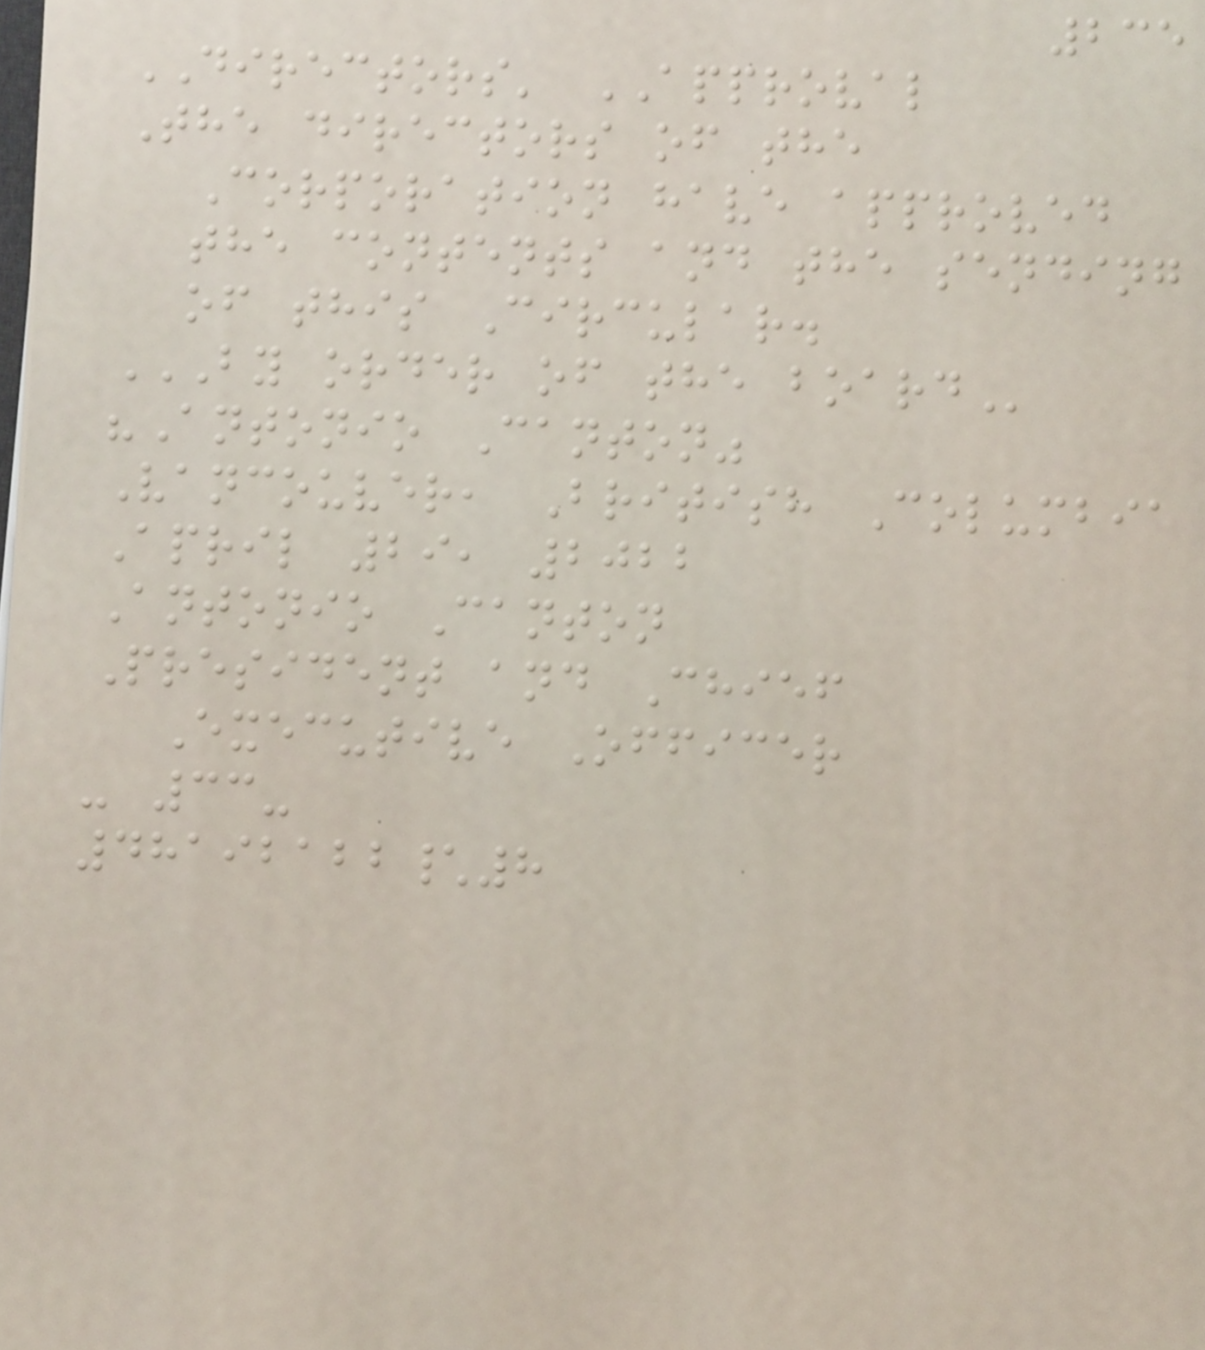235
DIRECTORS' APPROVAL
The directors of the
Corporation have approved
the contents and the sending
of this Circular.
BY ORDER OF THE BOARD
"Antonio Canton"
Vancouver, British Columbia
April 29, 2022
Antonio Canton
President and Chief
Executive Officer
- 33-
48192122\8
